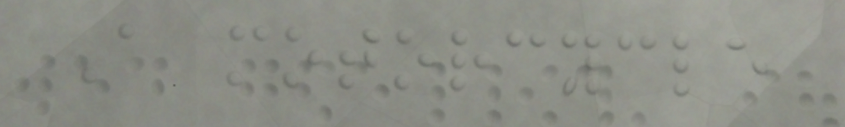A motorcycle
